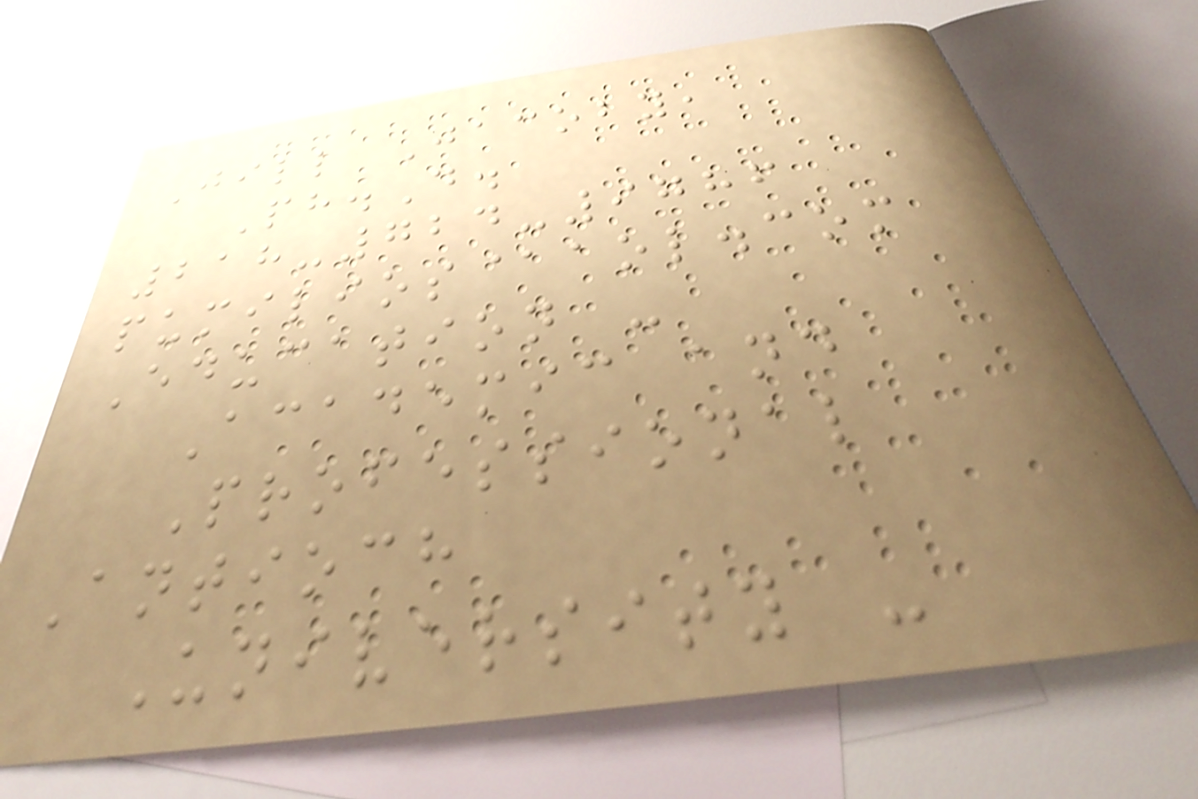Jill Jacoby,
Ph.D.
218-724-9786
pumilios@aol.com
Education -
Academic and
Professional
Antioch
University -
